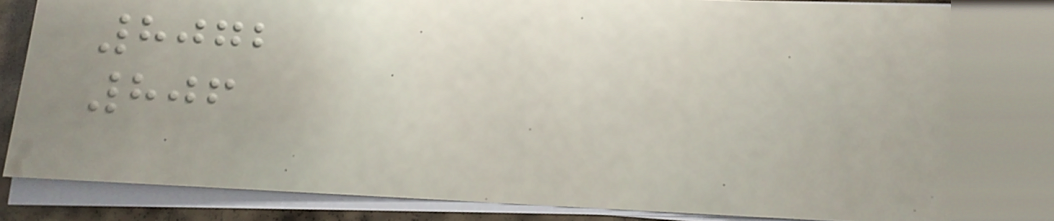8072
806
